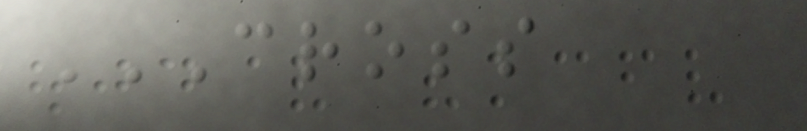CROSS
